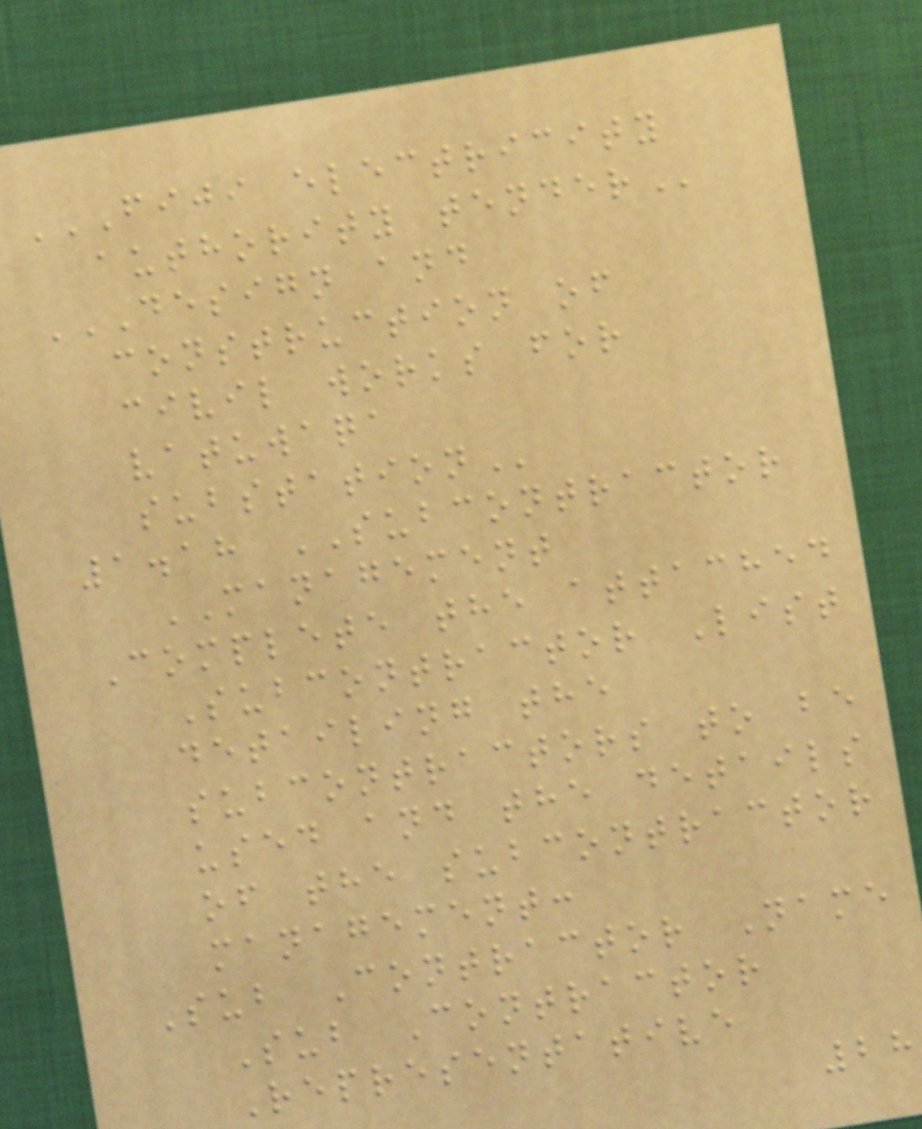FIJI ELECTRICITY
AUTHORITY TENDER
DESIGN AND
CONSTRUCTION OF
CIVIL WORKS FOR
VATUWAQA
SUBSTATION
1.18 SUBCONTRACTOR
MANAGEMENT
Complete the attached
Subcontractor List
detailing the
subcontractors to be
used and the details
of the subcontractor
management:
Sub Contractor Name
Sub Contractor
Representative
28
